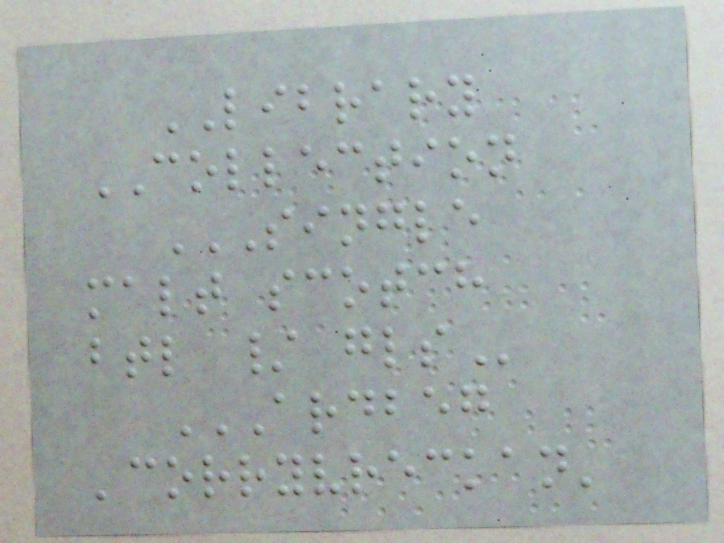LIBRARY
COLLECTION
SINGLE
MALT SCOTCH
BTL / GLS
ARDBEG
'CORRYVRECKAN'
